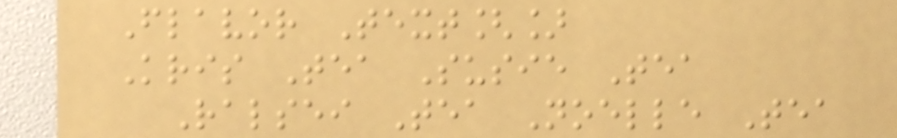Flavor Text[]
Kris Tea Susie Tea
Ralsei Tea Noelle Tea
